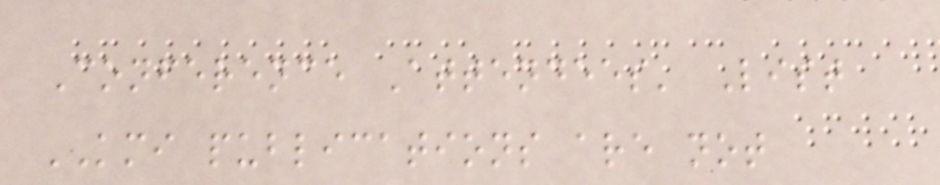Conference Attendees' List
KMI publications are not
